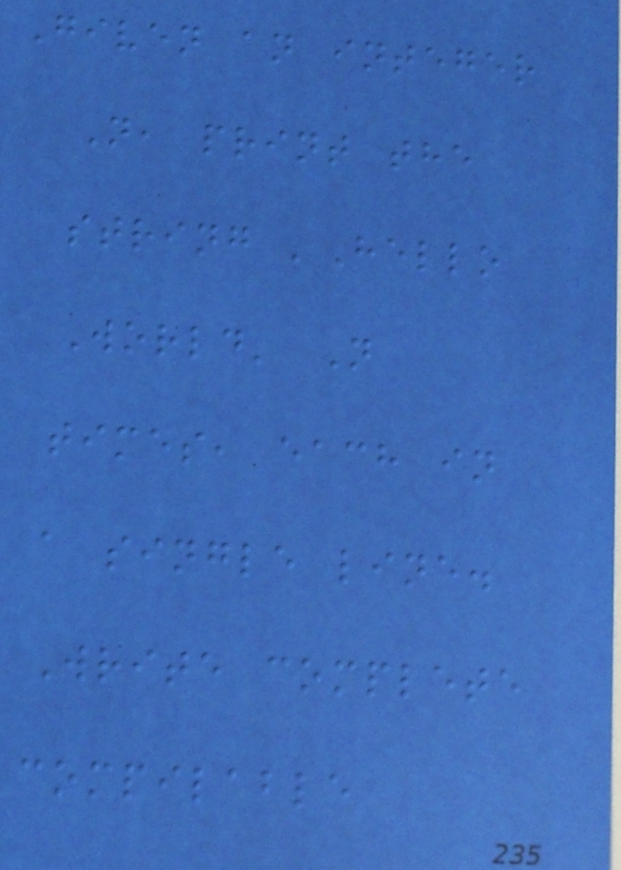Given an integer
N, print the
string 'Hello
World' N
times, each in
a single line.
Write complete
compilable
